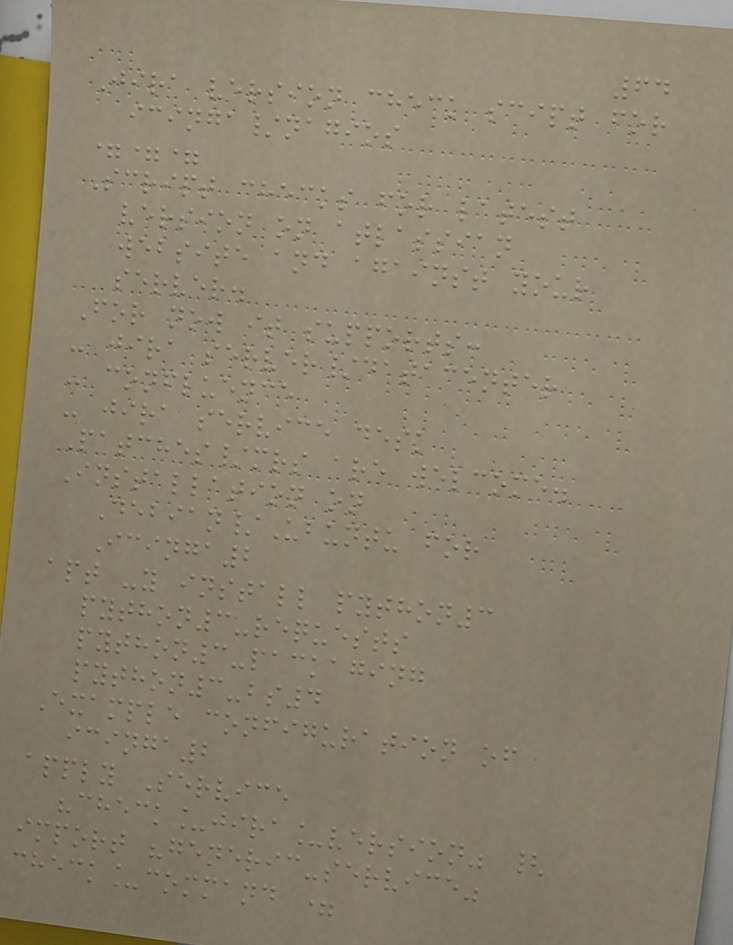64
Jira version check scipt for
icinga/nagios
===
Script checks for latest
version on atlassian
website and against your
server.
For now it supports:
- jira server/datacenter
- confluence
- jira service desk
Patches/mrs are welcome.
Installation on
Debian/Ubuntu for
Icinga2
apt -y install python3
python3-requests
python3-packaging
python3-bs4
Example configuration of
icinga2
apply Service
"check_jira_version" {
import "generic-service"
check_command =
